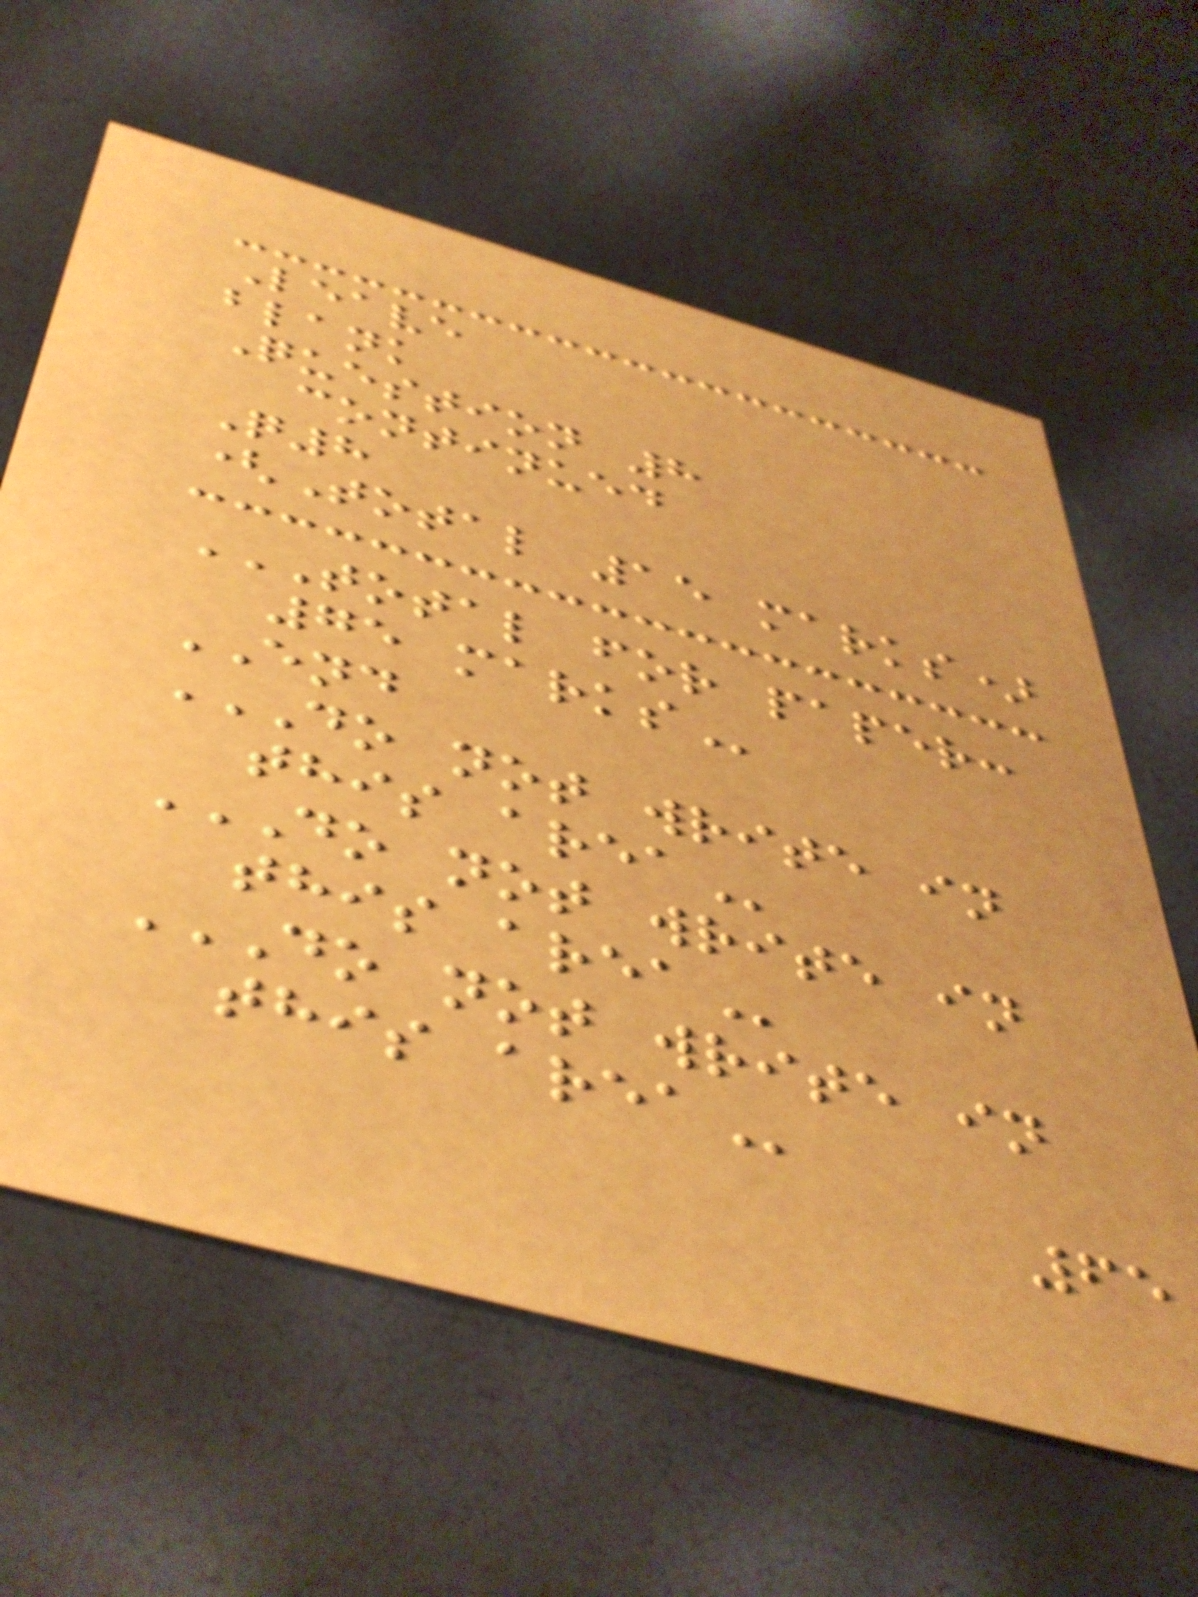Leave
blank
Question 8
continued
Q8
(Total 15 marks)
TOTAL FOR PAPER:
75 MARKS
END
DO NOT WRITE IN
THIS AREA
DO NOT WRITE IN
THIS AREA
DO NOT WRITE IN
THIS AREA
65
